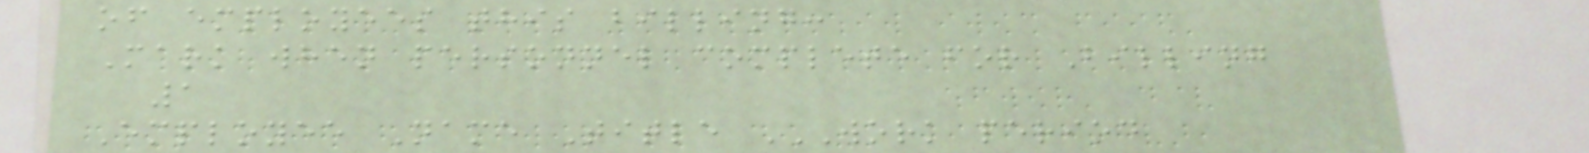of employees this billing:
Mark when personnel complete for Billing
1
Employee Name Title WORK PERIOD
